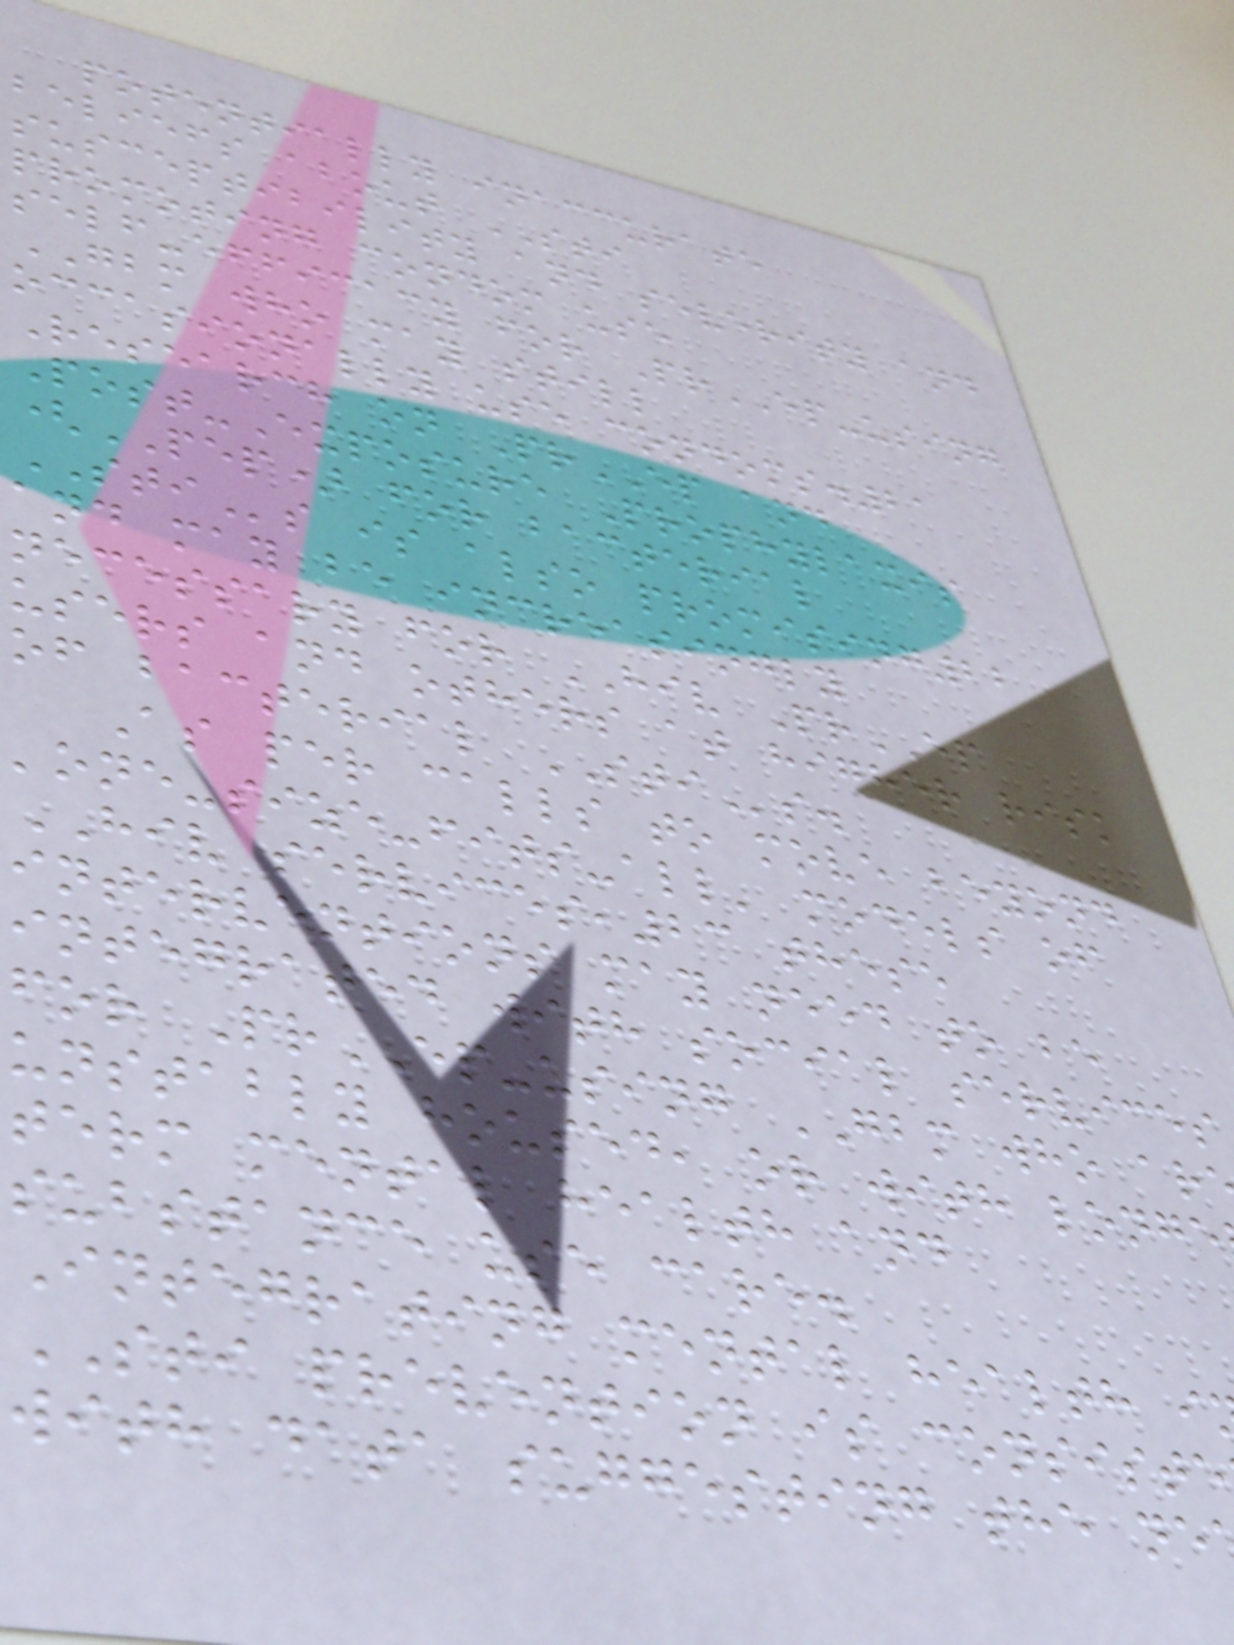potentially inaccurate
beliefs about STI
susceptibility and severity and
promoting condom use
self-efficacy for PrEP-using
GBM who may still
occasionally use condoms.21
Research on PrEP and
Post-Exposure Prophylaxis
(PEP) for bacterial
STIs is also promising22
and may be increasingly
necessary for HIV PrEP
users and others at higher risk
of bacterial STIs.
As per calls to move beyond
'one-size-fits-all' models of
HIV services,23 these
interventions may need to be
integrated with social services
for PrEP-using GBM who ar
unstably housed, or with longe
term mental health and
substance use care.
Integrating mental health i
STI prevention is consiste
with data suggesting the ne
